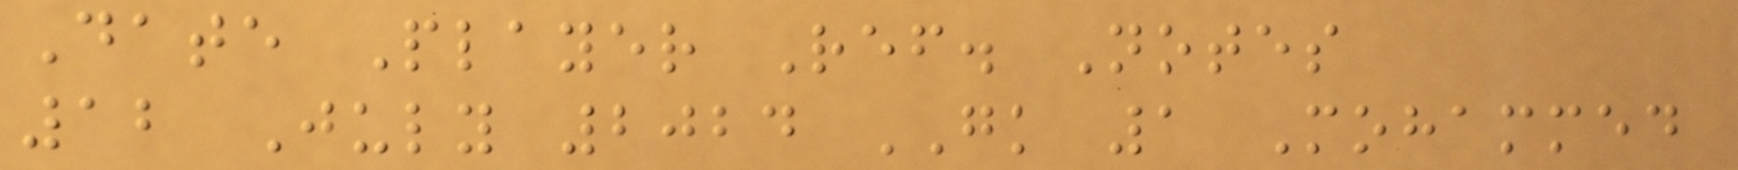Date Player Ref. Notes
12 July 2024 GK 1 Mohammed
